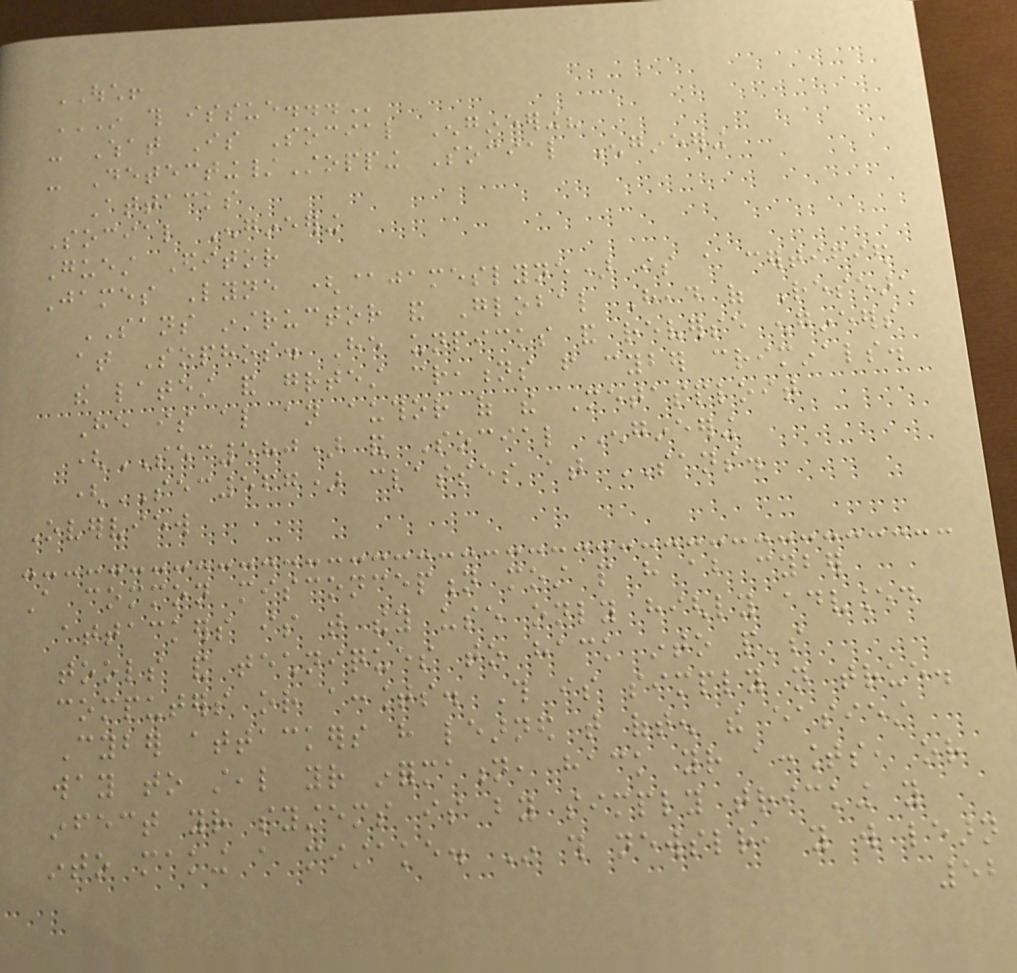OUCH!
IN THIS ISSUE...
- What Is Social Engineering?
- Detecting/Stopping Social Engineering
Attacks
Social Engineering
Guest Editor
James Lyne (@jameslyne) is a certified
SANS instructor and Global Head of Research
at Sophos. He unpicks and reverse engineers
the latest and greatest creations from cyber criminals.
He is also an author of the Metasploit
(SEC580) and Social Engineering
(SEC567) classes at SANS.
Overview
A common misconception most people have about cyber
attackers is that they use only highly advanced
tools and techniques to hack into people's
computers or accounts. This is simply not true.
Cyber attackers have learned that often the easiest
way to steal your information, hack your accounts, or
infect your systems is by simply tricking you
into making a mistake. In this newsletter, you will learn
52
